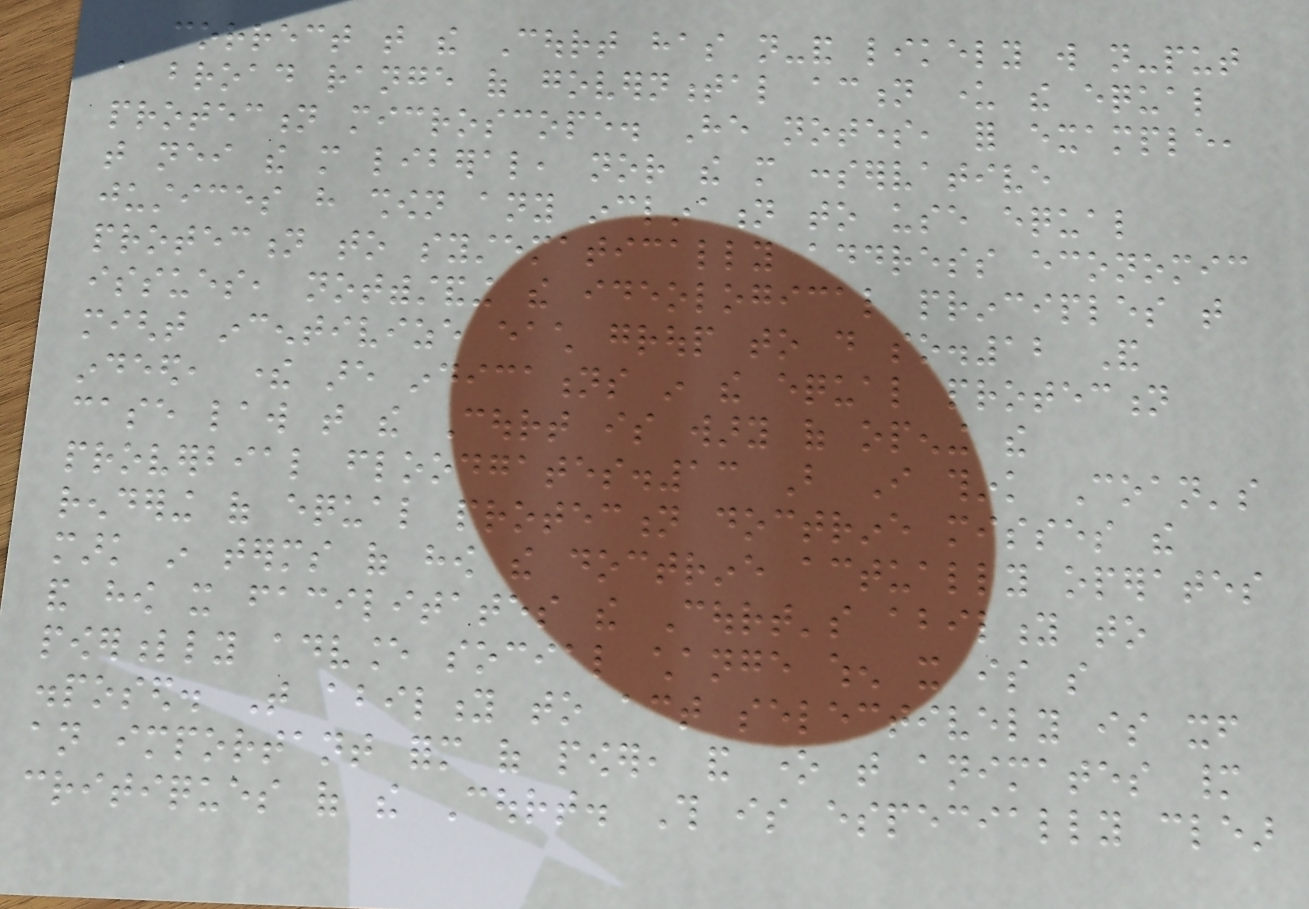correct that the Court has not-and likely will not-put
a broad range of governmental action under the equal
protection microscope. He notes, for example,
that neither the more liberal, nor the more conservative
justices have shown any inclination to use equal
protection to systematically address economic
issues, notwithstanding the ideological principles that
might incentivize each group to do so.12 And
indeed, there are indications in the equal protection
case law that the Court is wary of opening the
proverbial floodgates.13 But I think Coan's
rendering of equal protection doctrine misses the
mark in terms of how the doctrine actually operates
and how it facilitates the Court's ability to
powerfully advance social change when it is so
disposed. That ability to act selectively is itself
an important form of power, and one that animates many
critiques of the Court. This is especially clear
